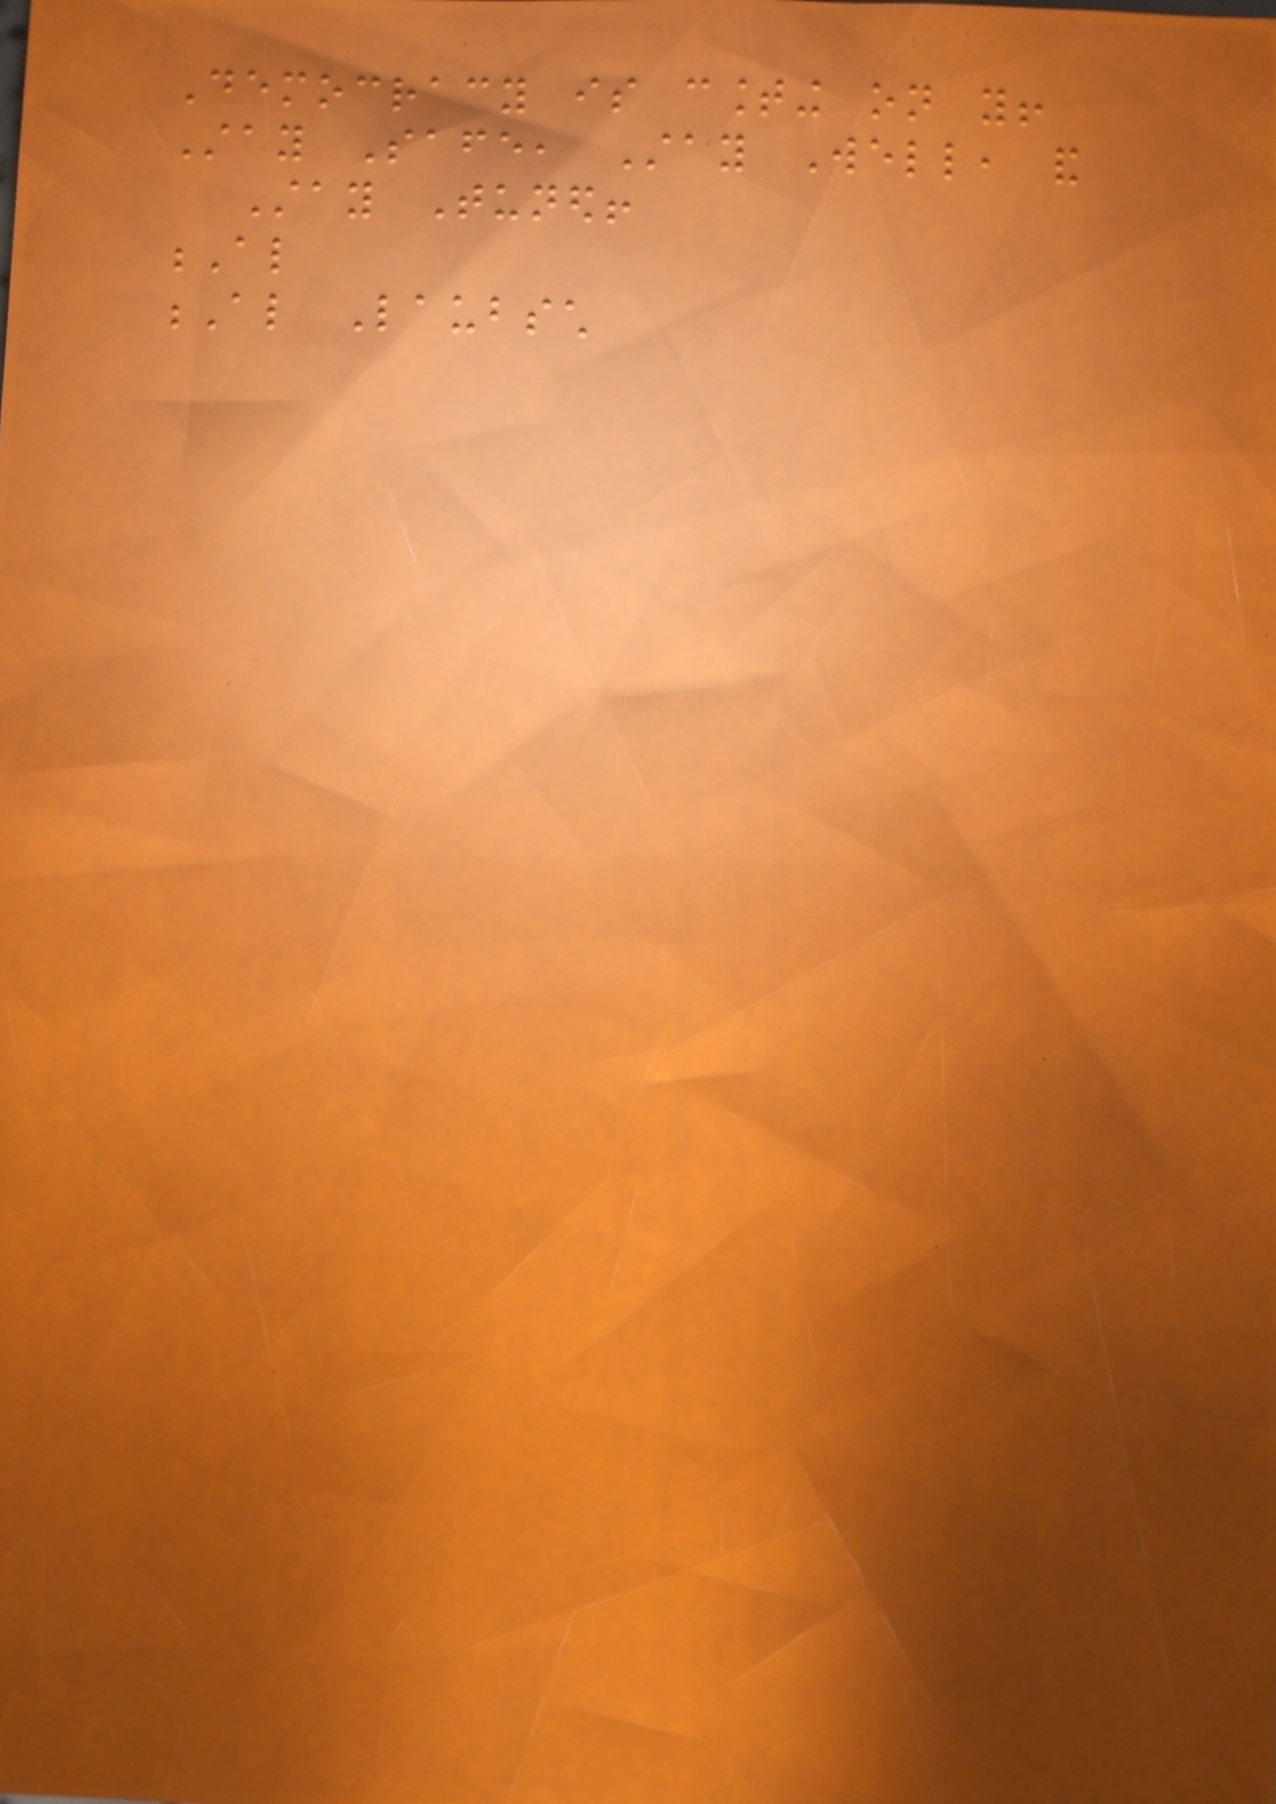Democracy is counting on you!
Stay Safe, Stay Well, and
Stay Tuned!
Al
Al Laubsch
